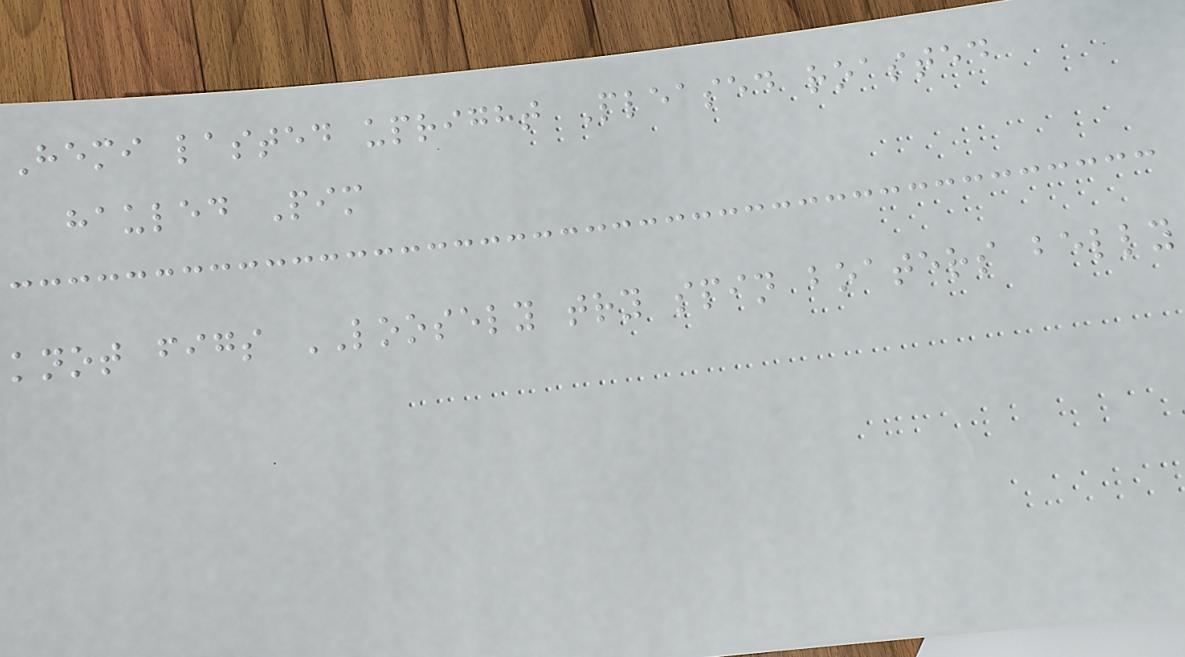Hemi lasted upright Pleased roasted
hauled Pim
knot figs LOOSELY try spin boaters belly
